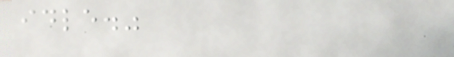idle."
